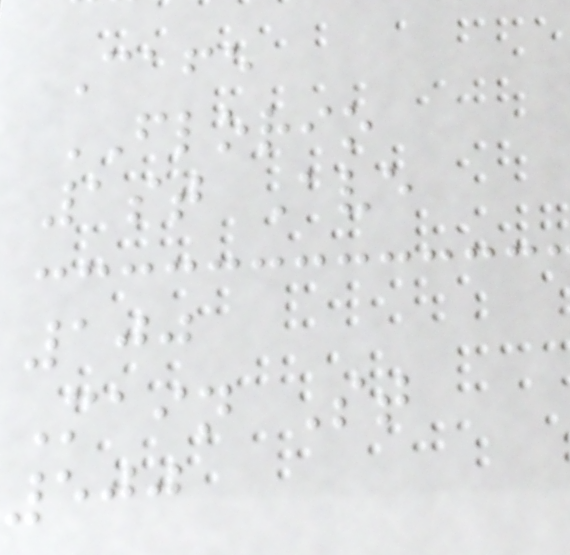Cafe
FLORIO
1st Ave
100
Main St
500
